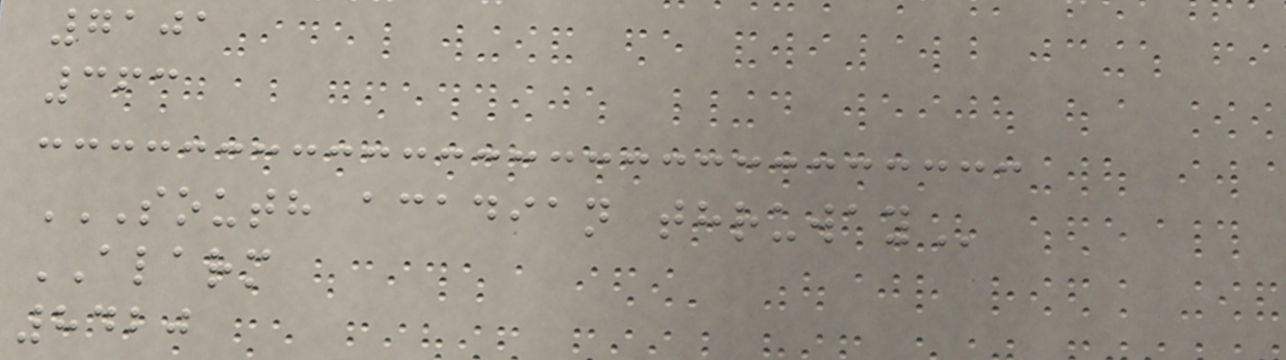7101
363
SOUTH ACADIAN THRUWAY
ALARM
8420
